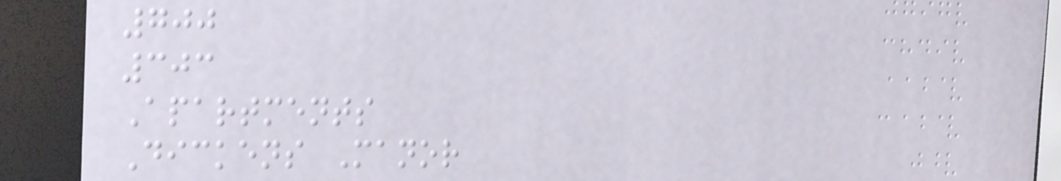700
303
Apartments
Dickens Manor
